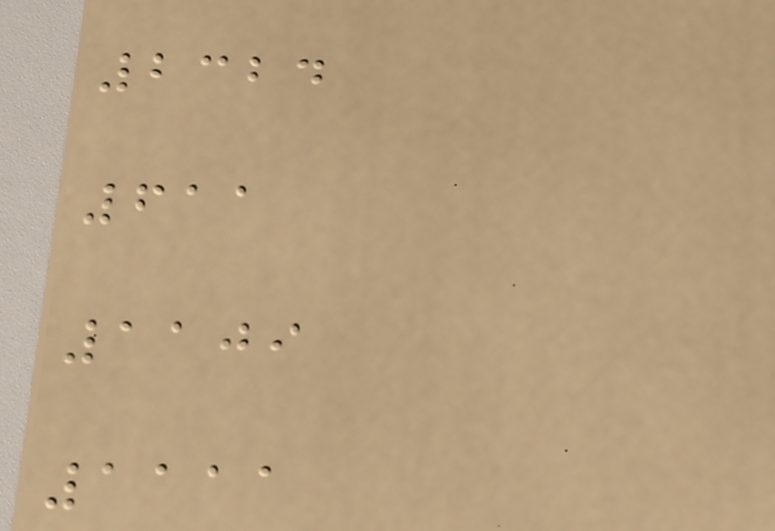2324
611
1109
1111
